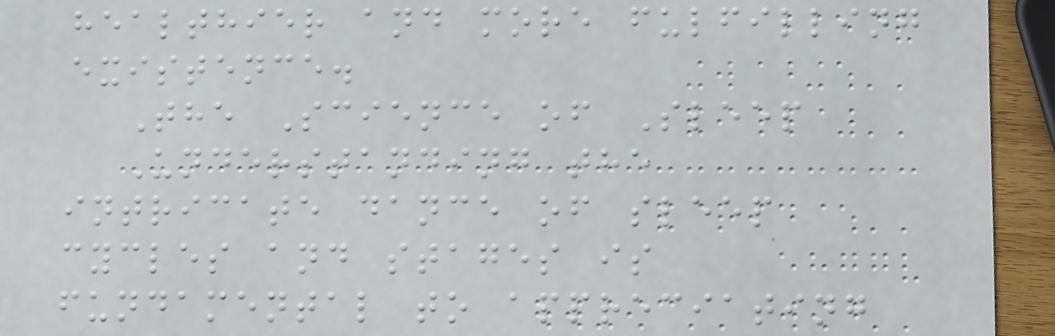healthier and more fulfilling
existence.
The Science of Sleep
Understanding the
intricate dance of sleep
cycles and stages is
fundamental to appreciating
